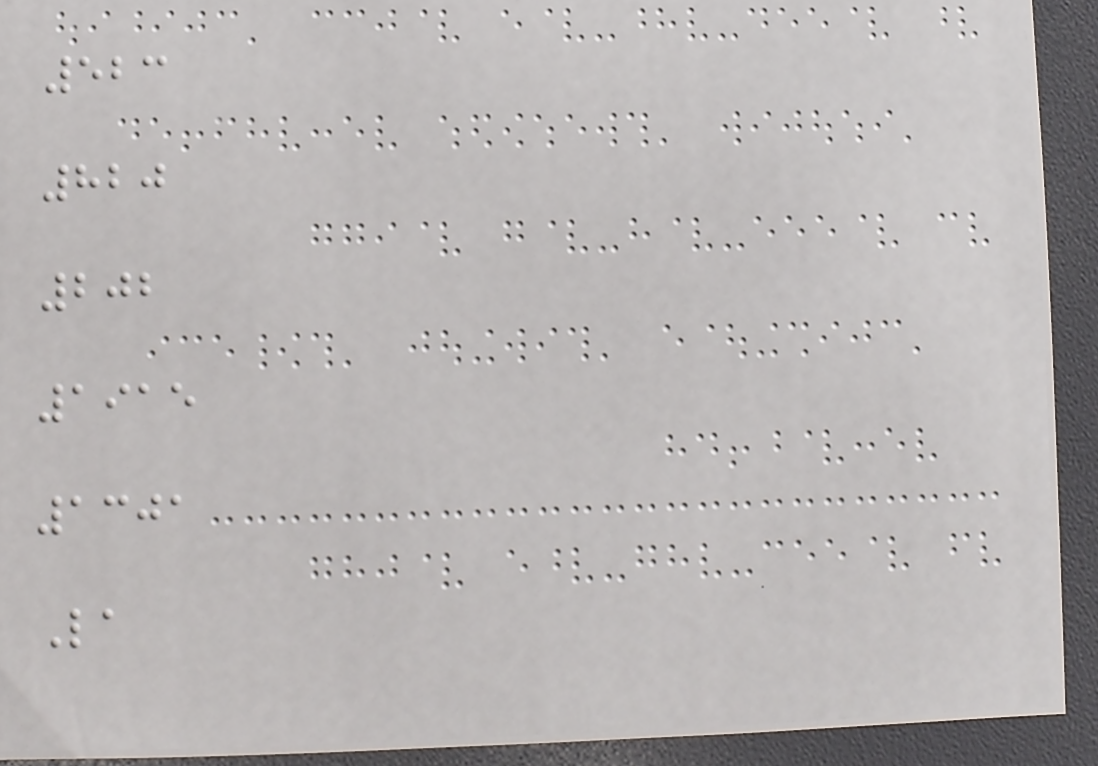523
820
202
1915
1301
La
